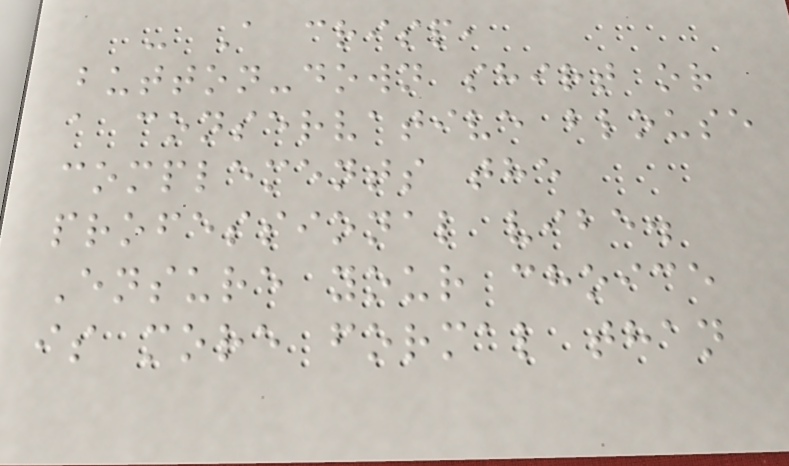- A crisp,
button-down shirt or
a conservative blouse
complements the
professional vibe.
Ensure your choice
is more formal than
